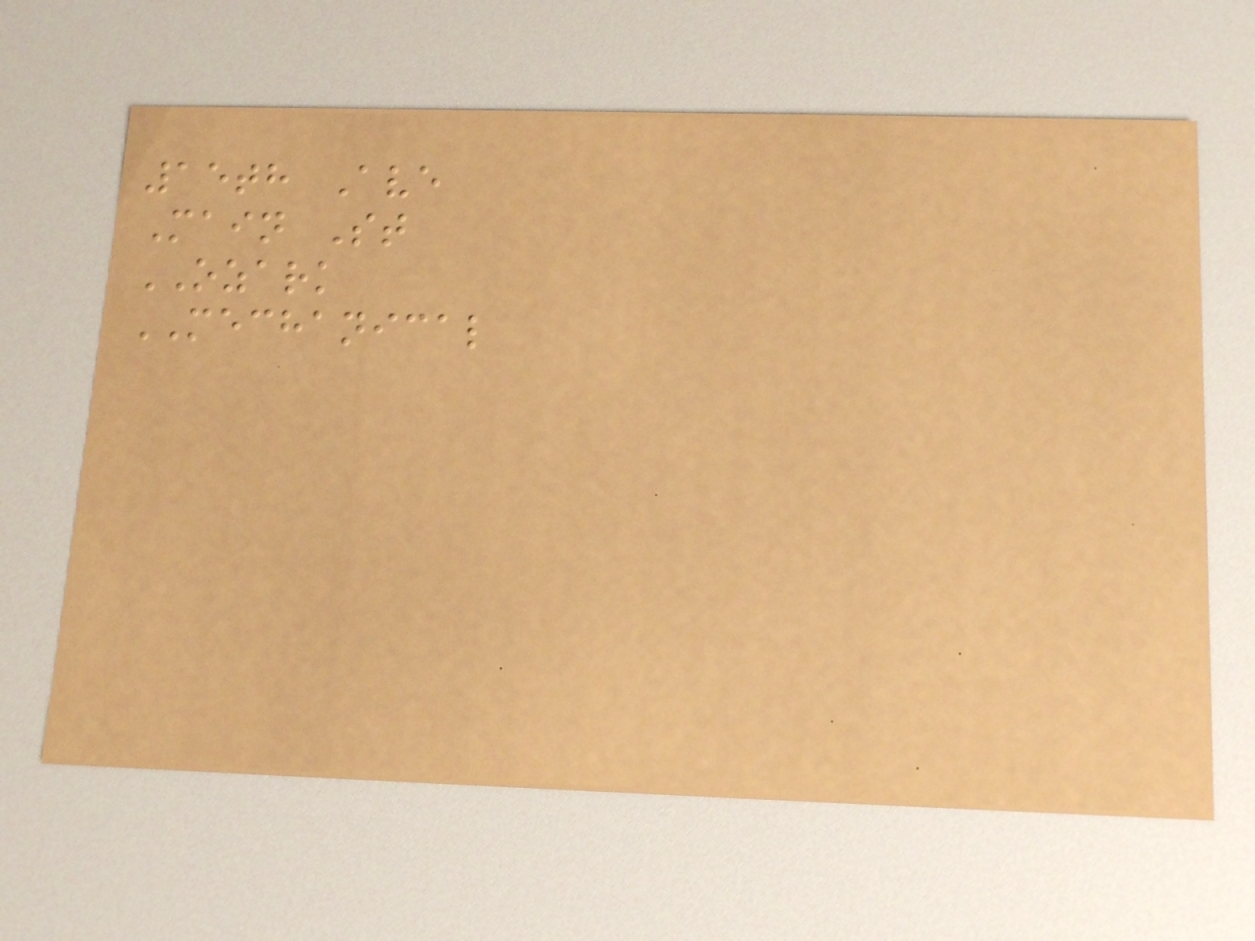15th Ave
Main St
OZARK
MECHANICAL
